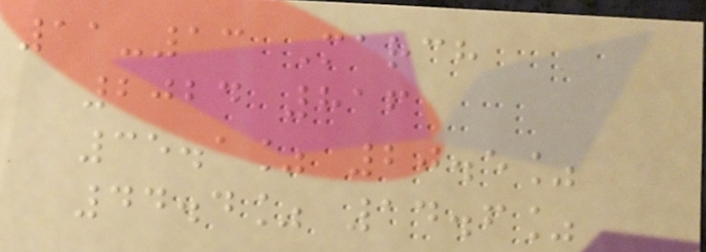11-13 March
2024 816
35.1% 20.5%
44.4% 14.6%
